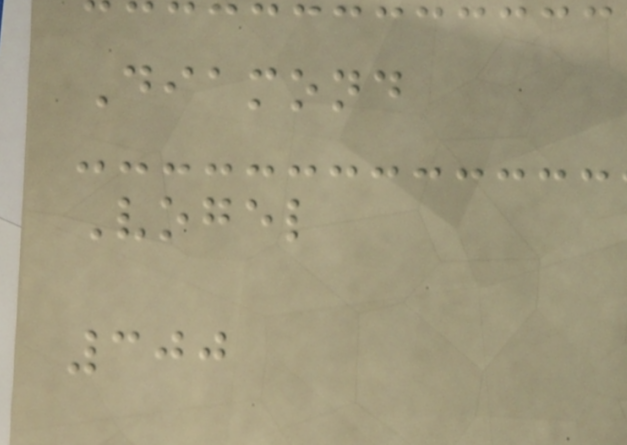Diamond
Vogel
300
